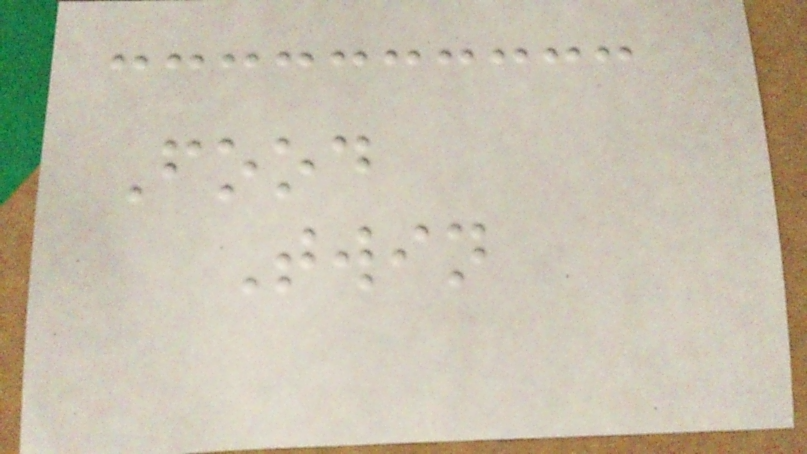Food
Twin
